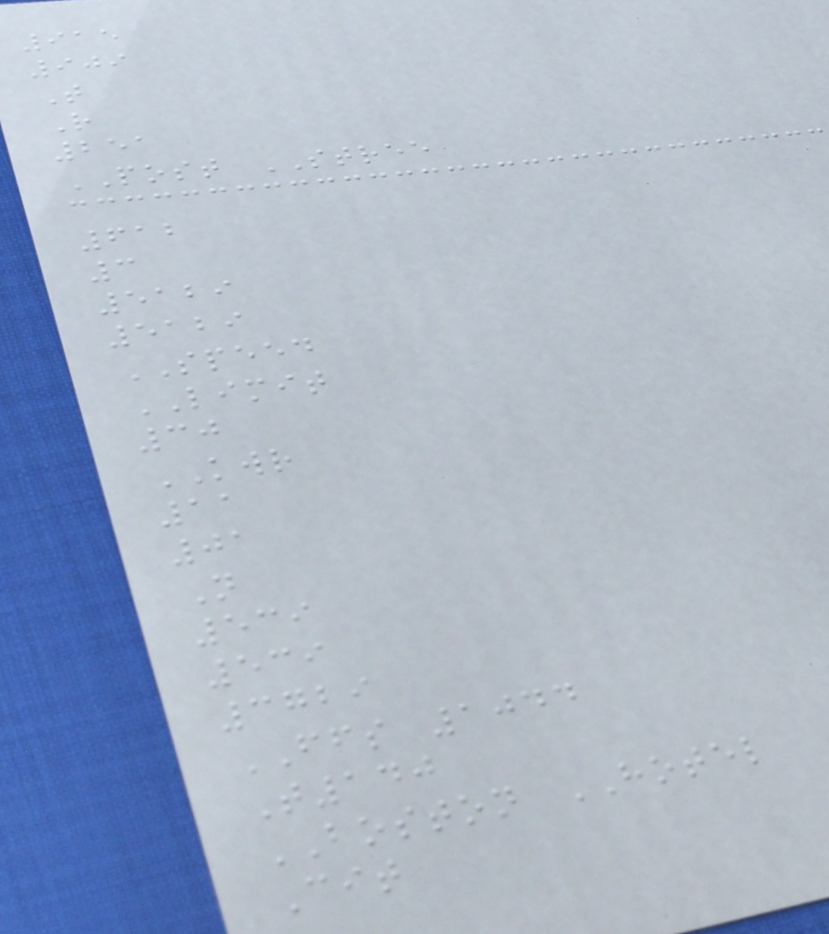915
909
T
R
251
POST STREE
612
3
5129
5129
SPEED
LIMIT
30
KWR
11
01
N
539
539
3729
FFS 1044
T140
BOSTON HOTEL
Cit
